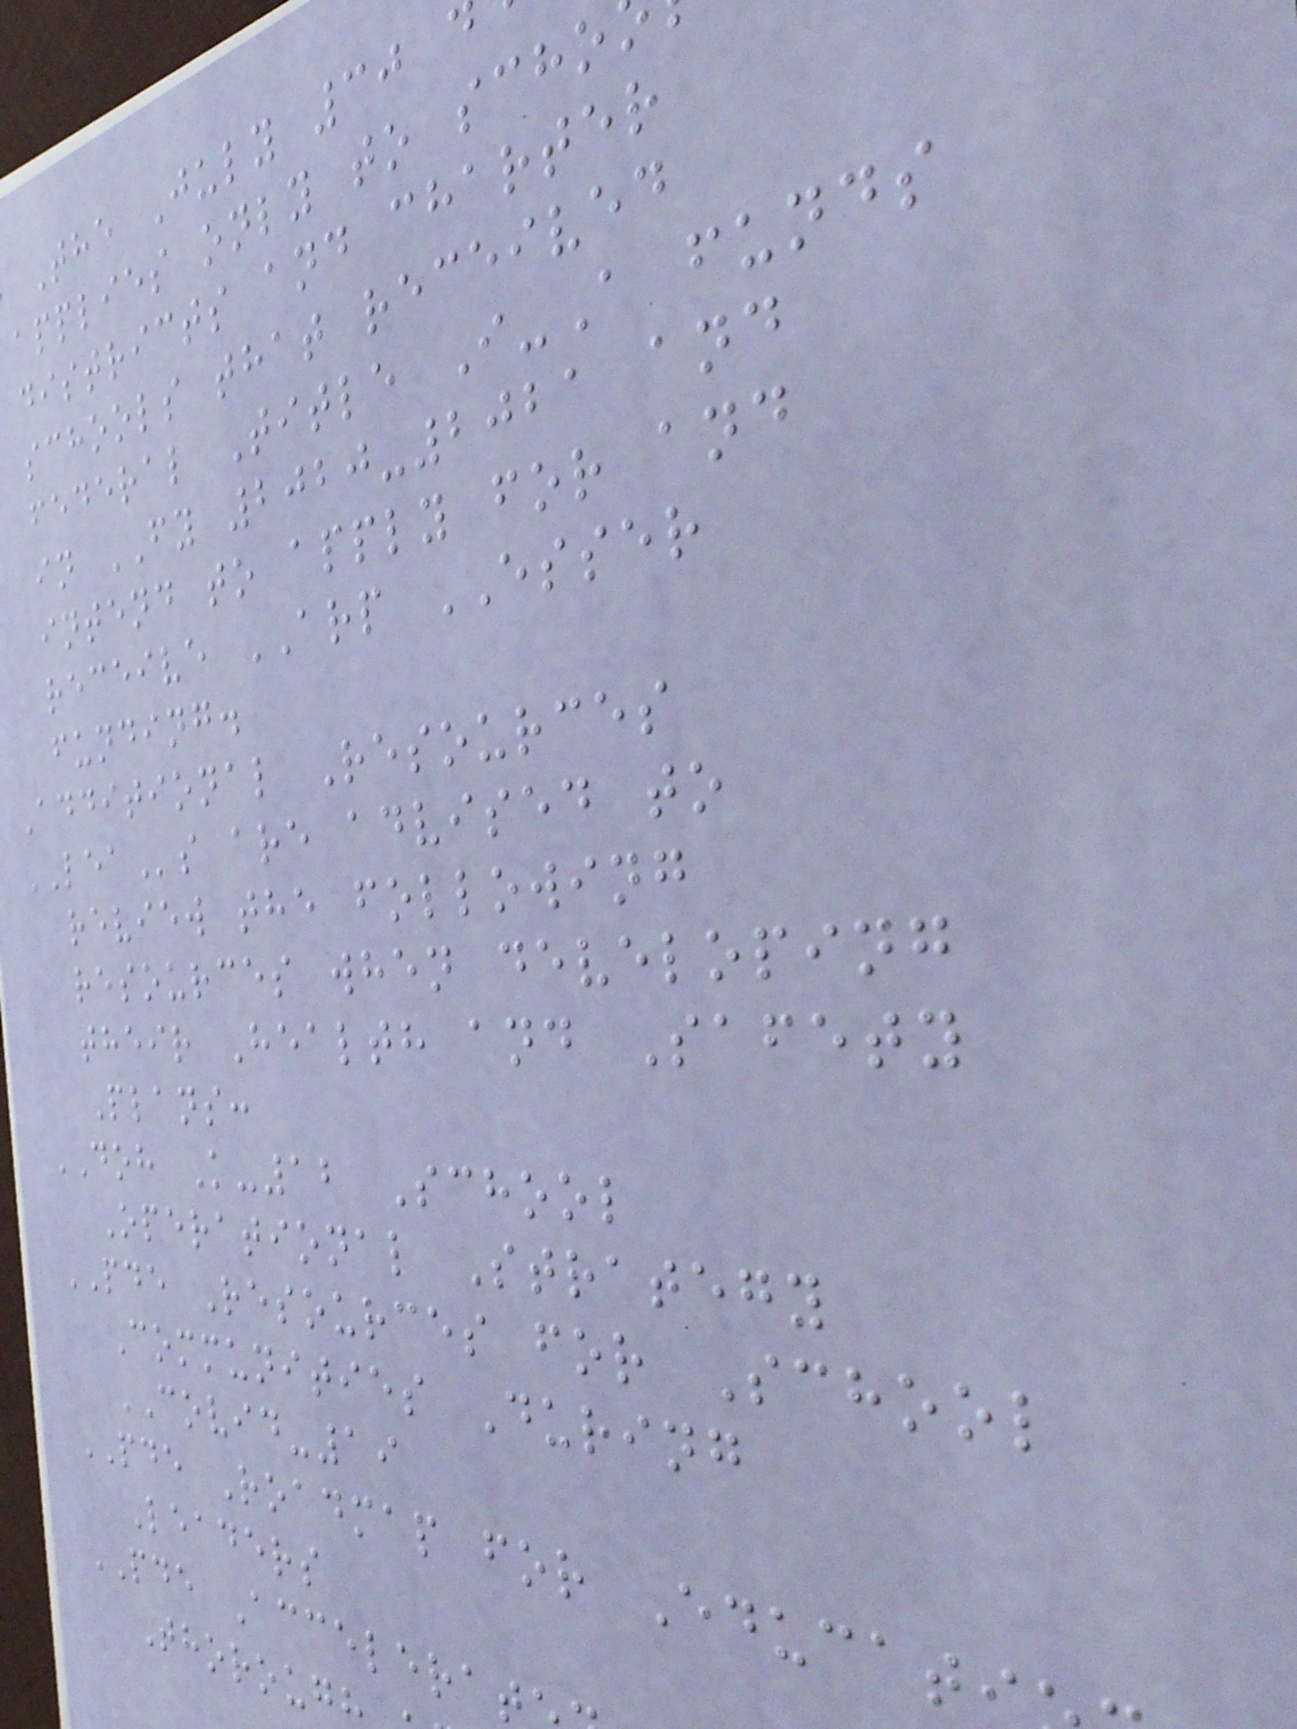The July 30
applies only to scho
districts and charter
schools that received
federal Title I-A funds
in FY 2020-2021 and
intend to apply for and
receive ARP ESSER
funding.
Additional Resources
LEAs are advised to
review the following
resources when developing
their Health and Safety
Plans:
DOH K-12 School
Operational Strategy
PDE Resources for School
Communities During
COVID-19
PDE Roadmap for Educat
Leaders
PDE Accelerat
Thoroug
